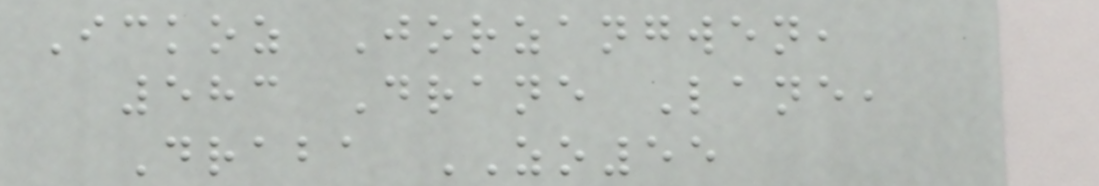Ickoz Jorzangwen,
583 Drane Lane,
Draba ZO55
